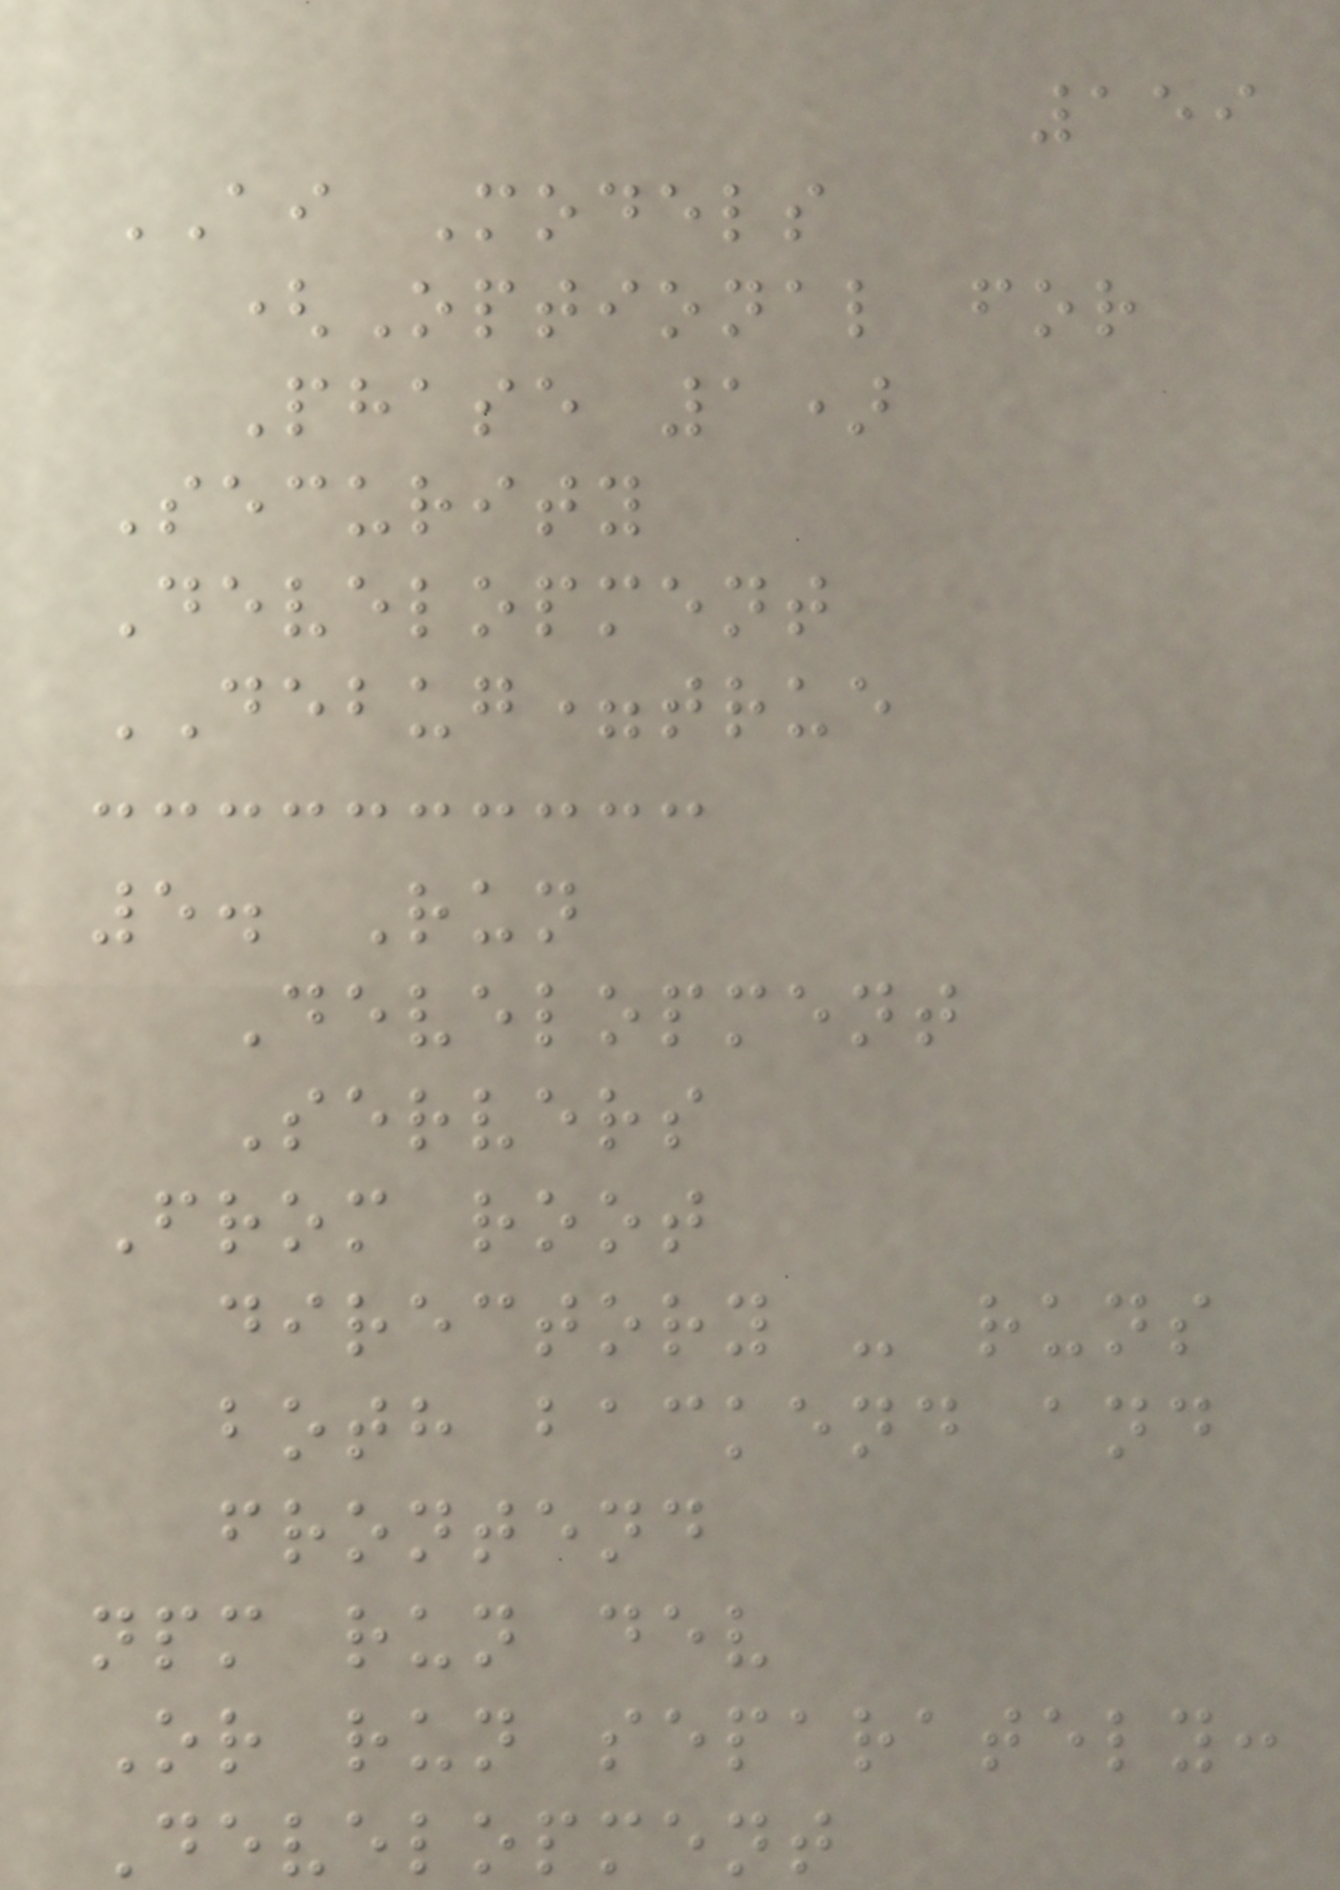159
AI Models
(Optional for
Phase 1)
Security
Development
DEBUG=true
5. Run
Development
Servers
From root
directory - runs
both backend and
frontend
npm run dev
Or run separately:
Development
